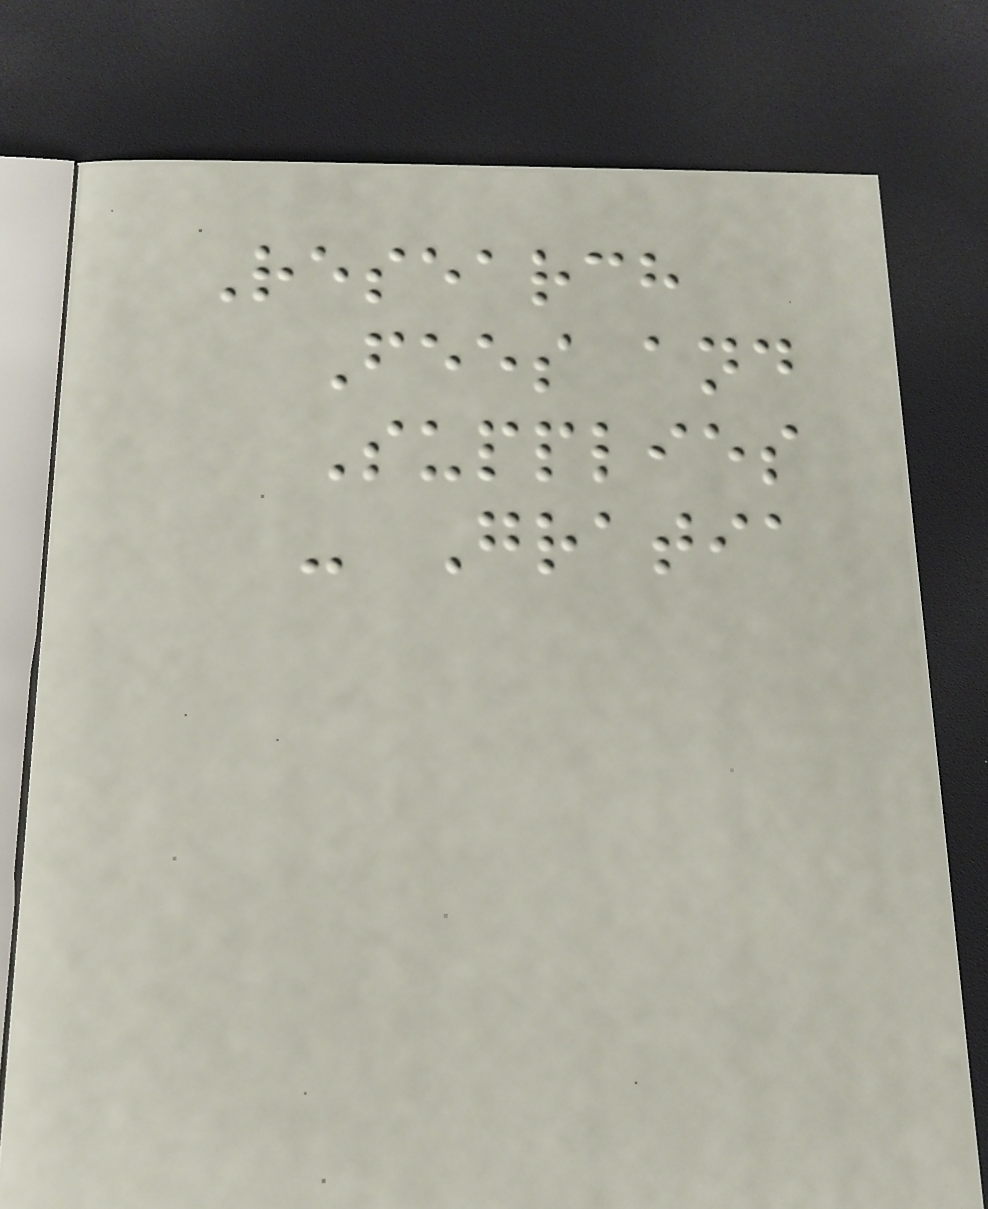Research
Fees and
Supplies
- Gratia
